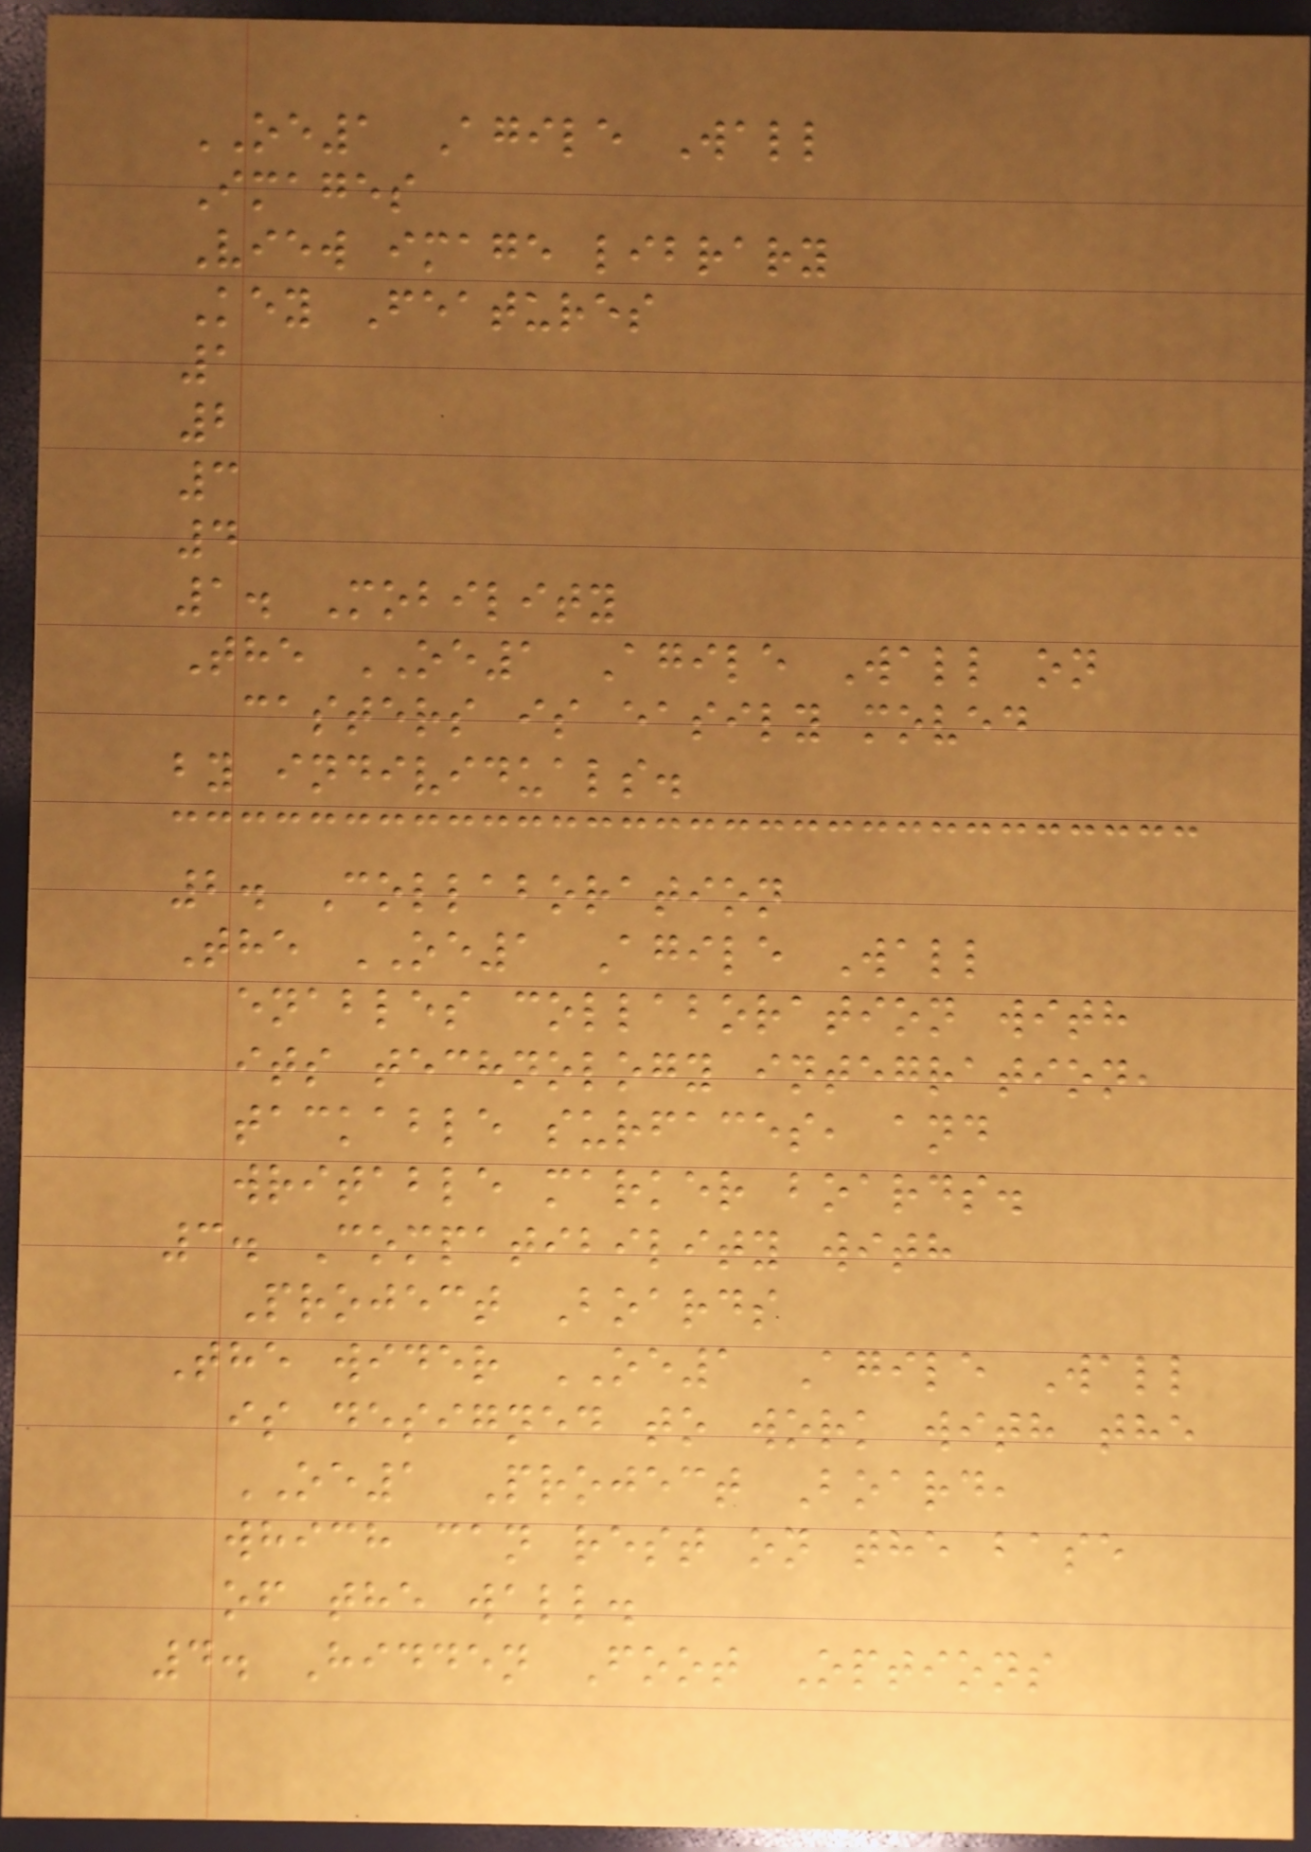OE1 Agile Wall
Images
View image library
Key Features
1
2
3
4
1. Mobility
The OE1 Agile Wall on
casters is easily moved
by individuals.
2. Collaboration
The OE1 Agile Wall
enables collaboration with
its technology integration,
tackable surfaces, and
writable marker boards.
3. Compatibility with
Project Boards
The wider OE1 Agile Wall
is designed to work with the
OE1 Project Board,
which can rest on the base
of the wall.
4. Hidden Foot Options
